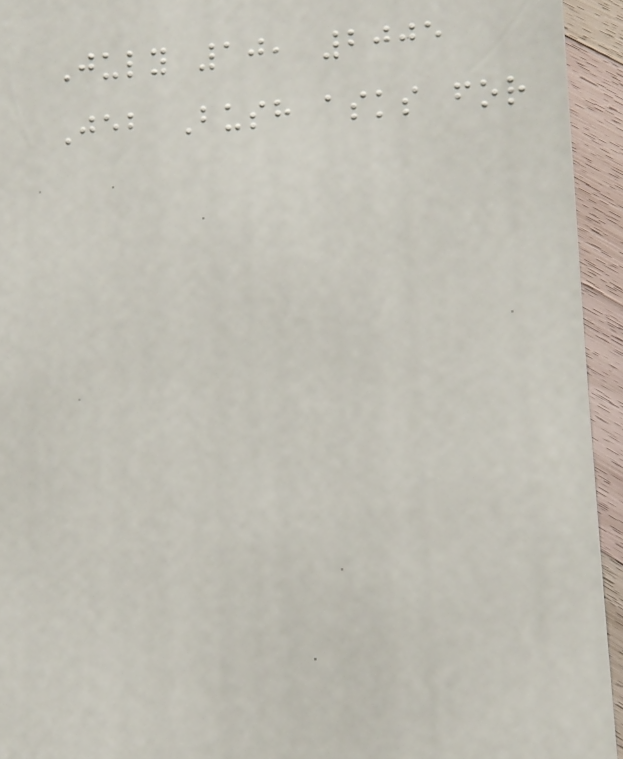July 10, 2005
Jeb Bush asks for
